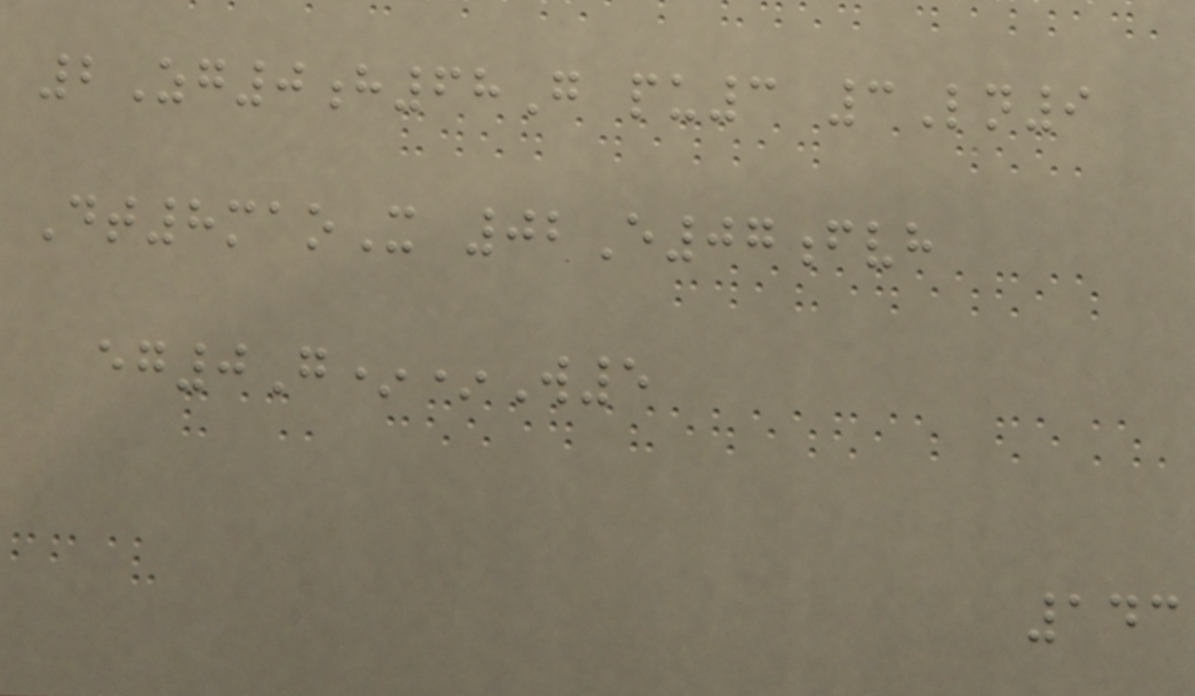2Zg0h68G pu3 3Ln9
Dt8maoX 02E07fvh
eg0G**W5
143
